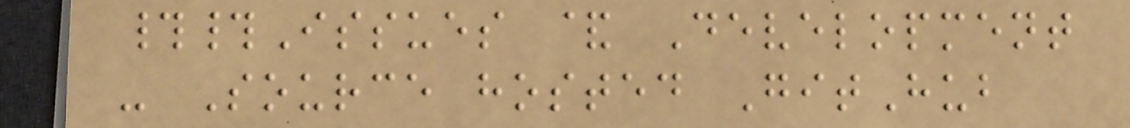##Issues & Development
- Source hosted GitHub
